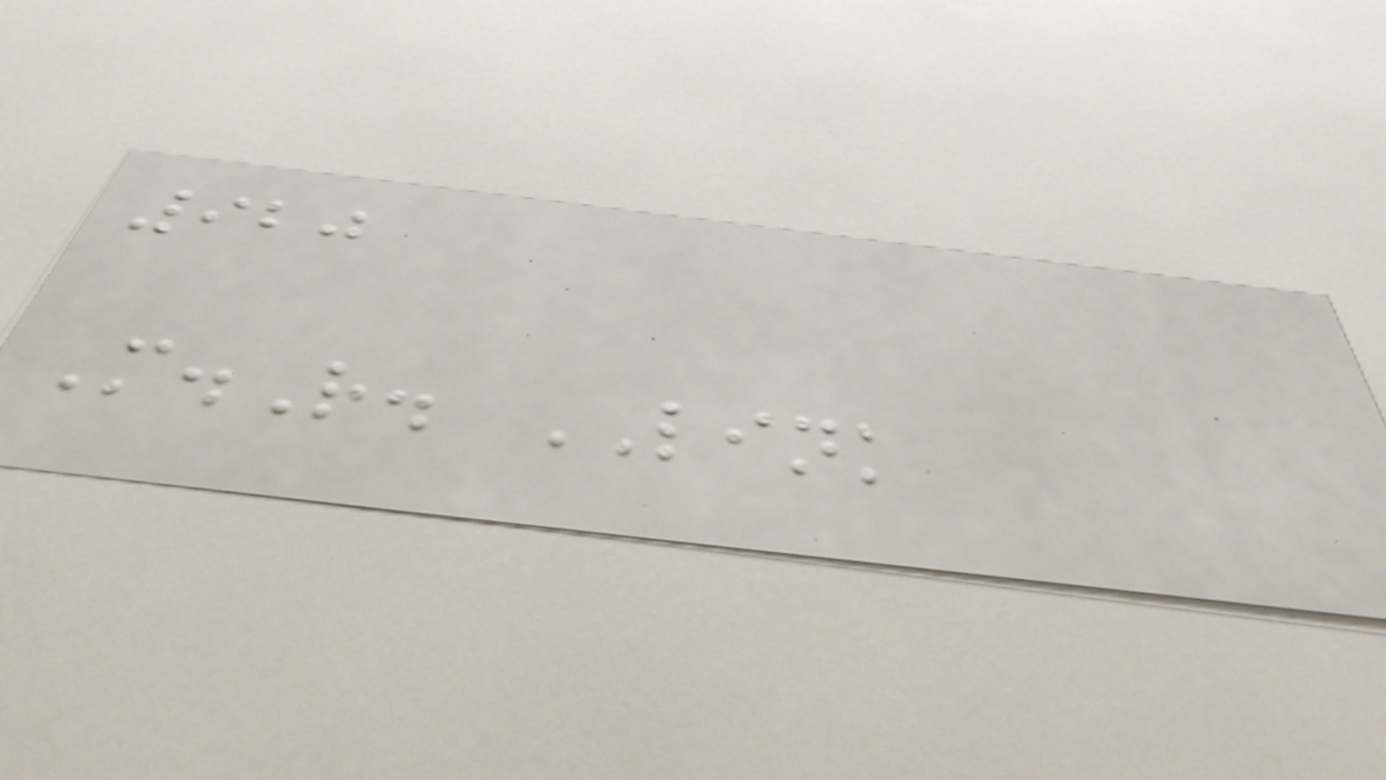920
M.R. LINK
